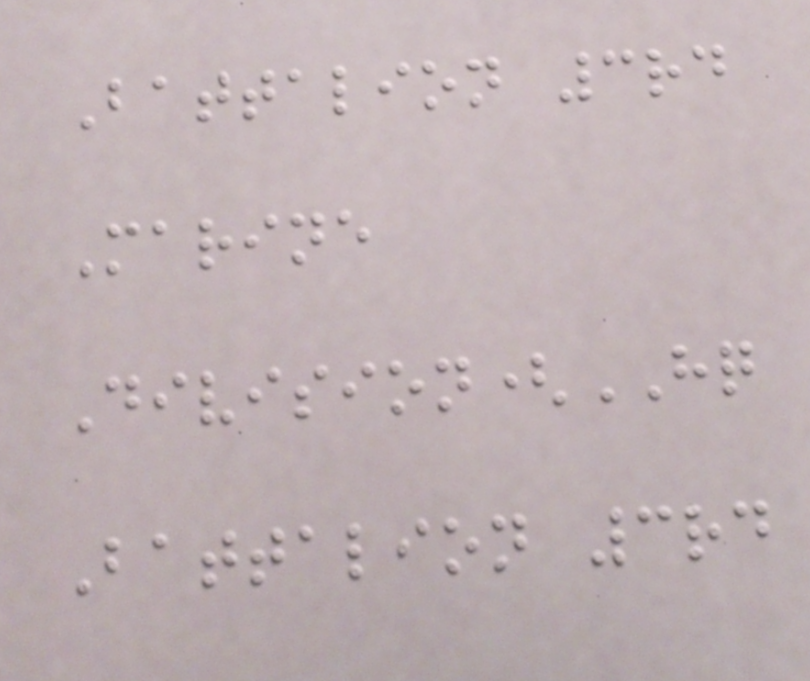Battalion 3rd
Marine
Division(HQ
Battalion 3rd
